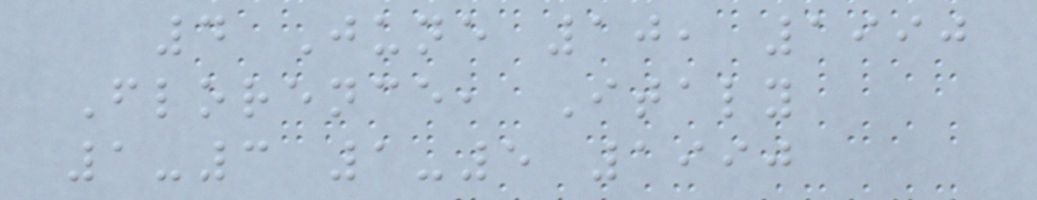4 June 10, 1990
Florence, Italy
1-3 1-5 1990
